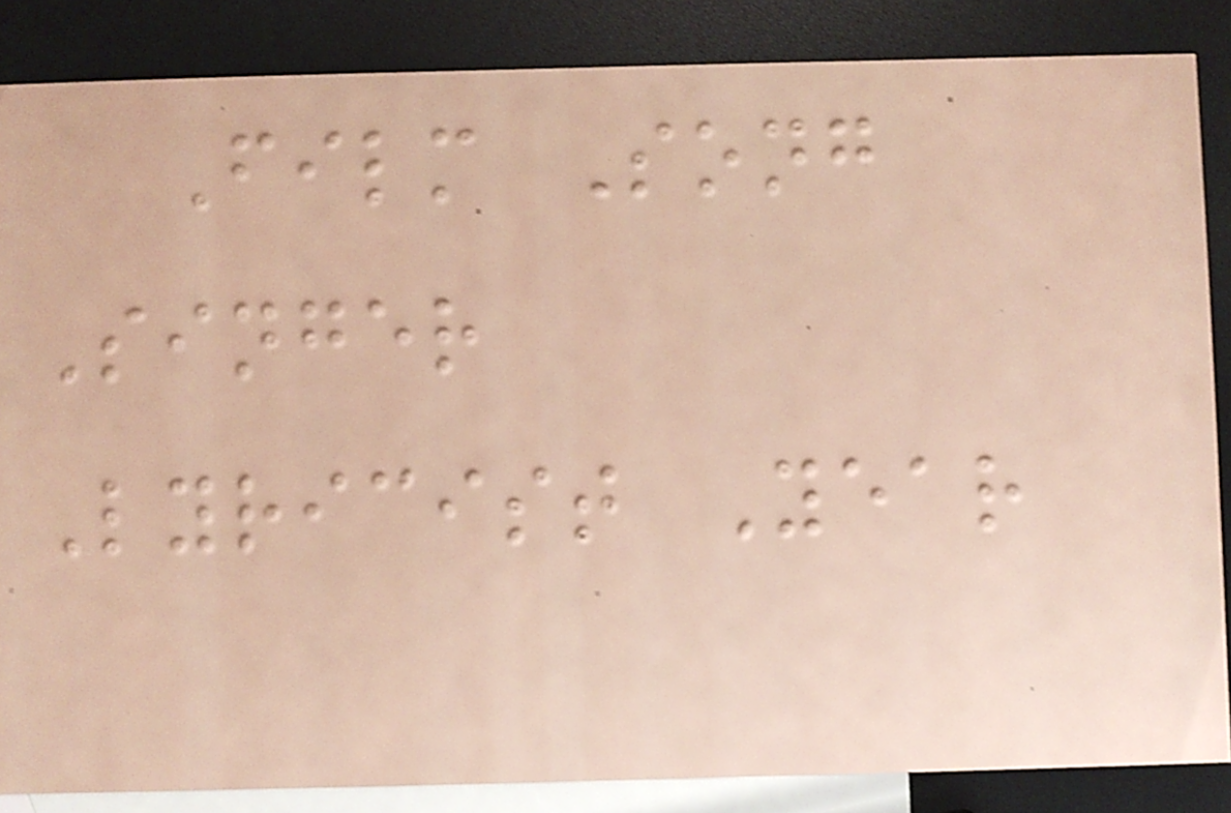Film Song
Singer
Lyricist Year
